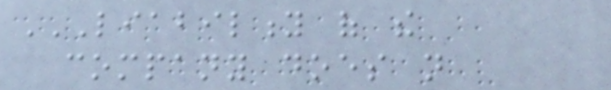LIABILITY OF THE
COMPANY DOES NOT
